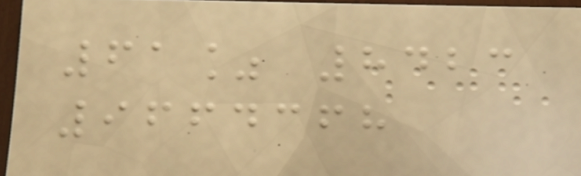61% 8423
9664368
